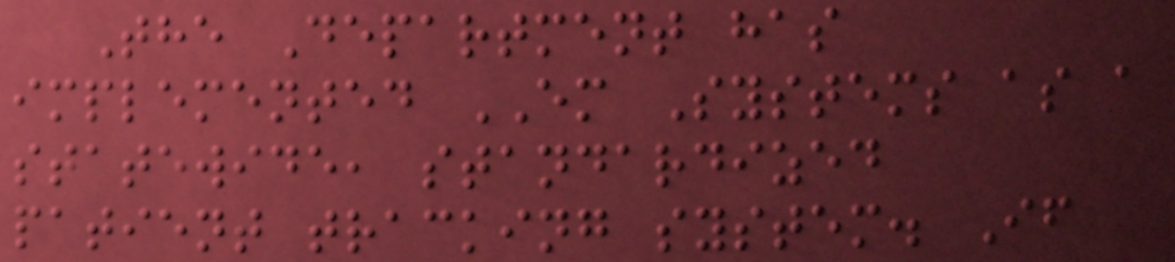The Department has
implemented EM Systems as a
statewide, standardized
patient tracking system. If
